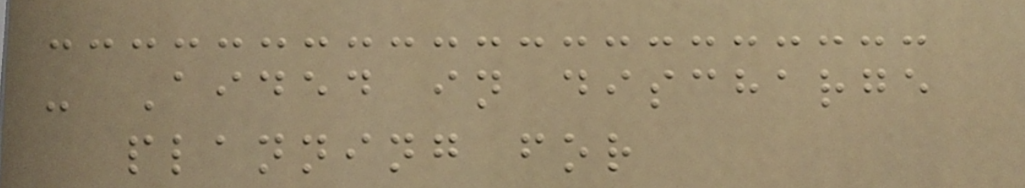- Aided in discharge
planning for
